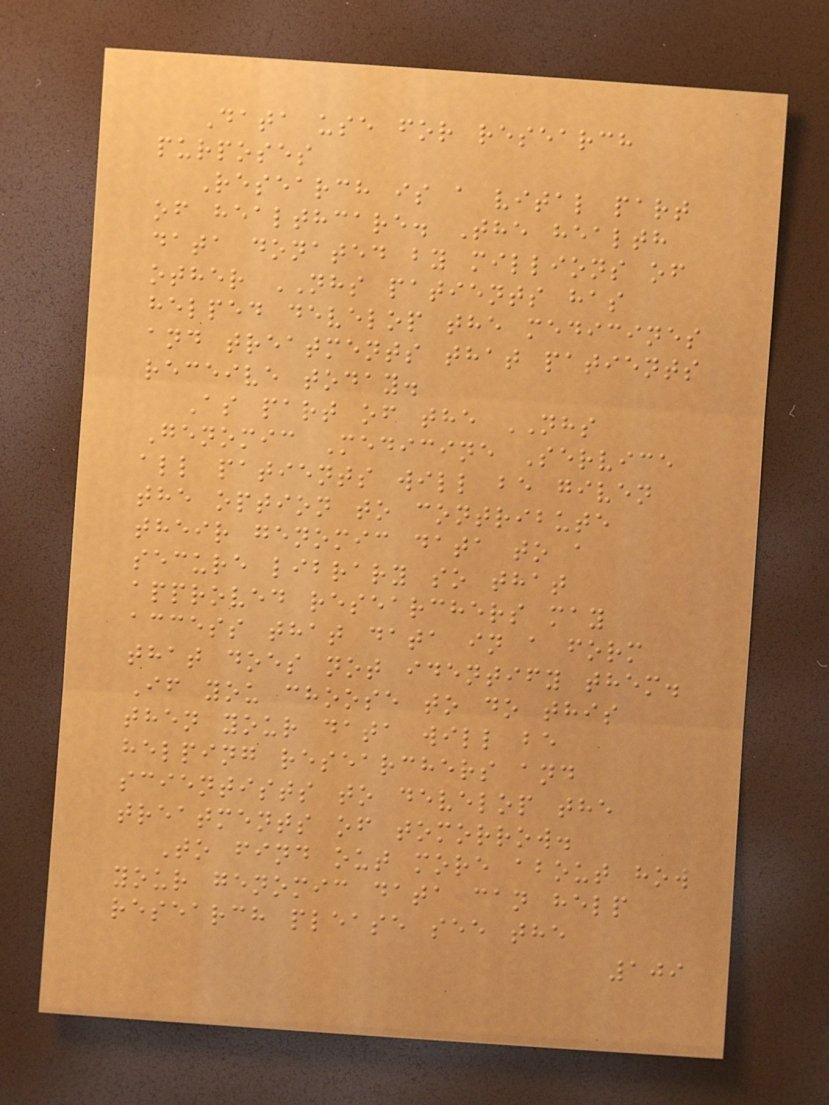Data use for research
purposes
Research is a vital part
of healthcare. The health
data donated by millions of
other NHS patients has
helped develop the medicines
and treatments that patients
receive today.
As part of the NHS
Genomic Medicine Service
all patients will be given
the option to contribute
their genomic data to a
secure library so that
approved researchers may
access that data in a form
that does not identify them.
If you choose to do this
then your data will be
helping researchers and
scientists to develop the
treatments of tomorrow.
To find out more about how
your genomic data can help
research please see the
109
